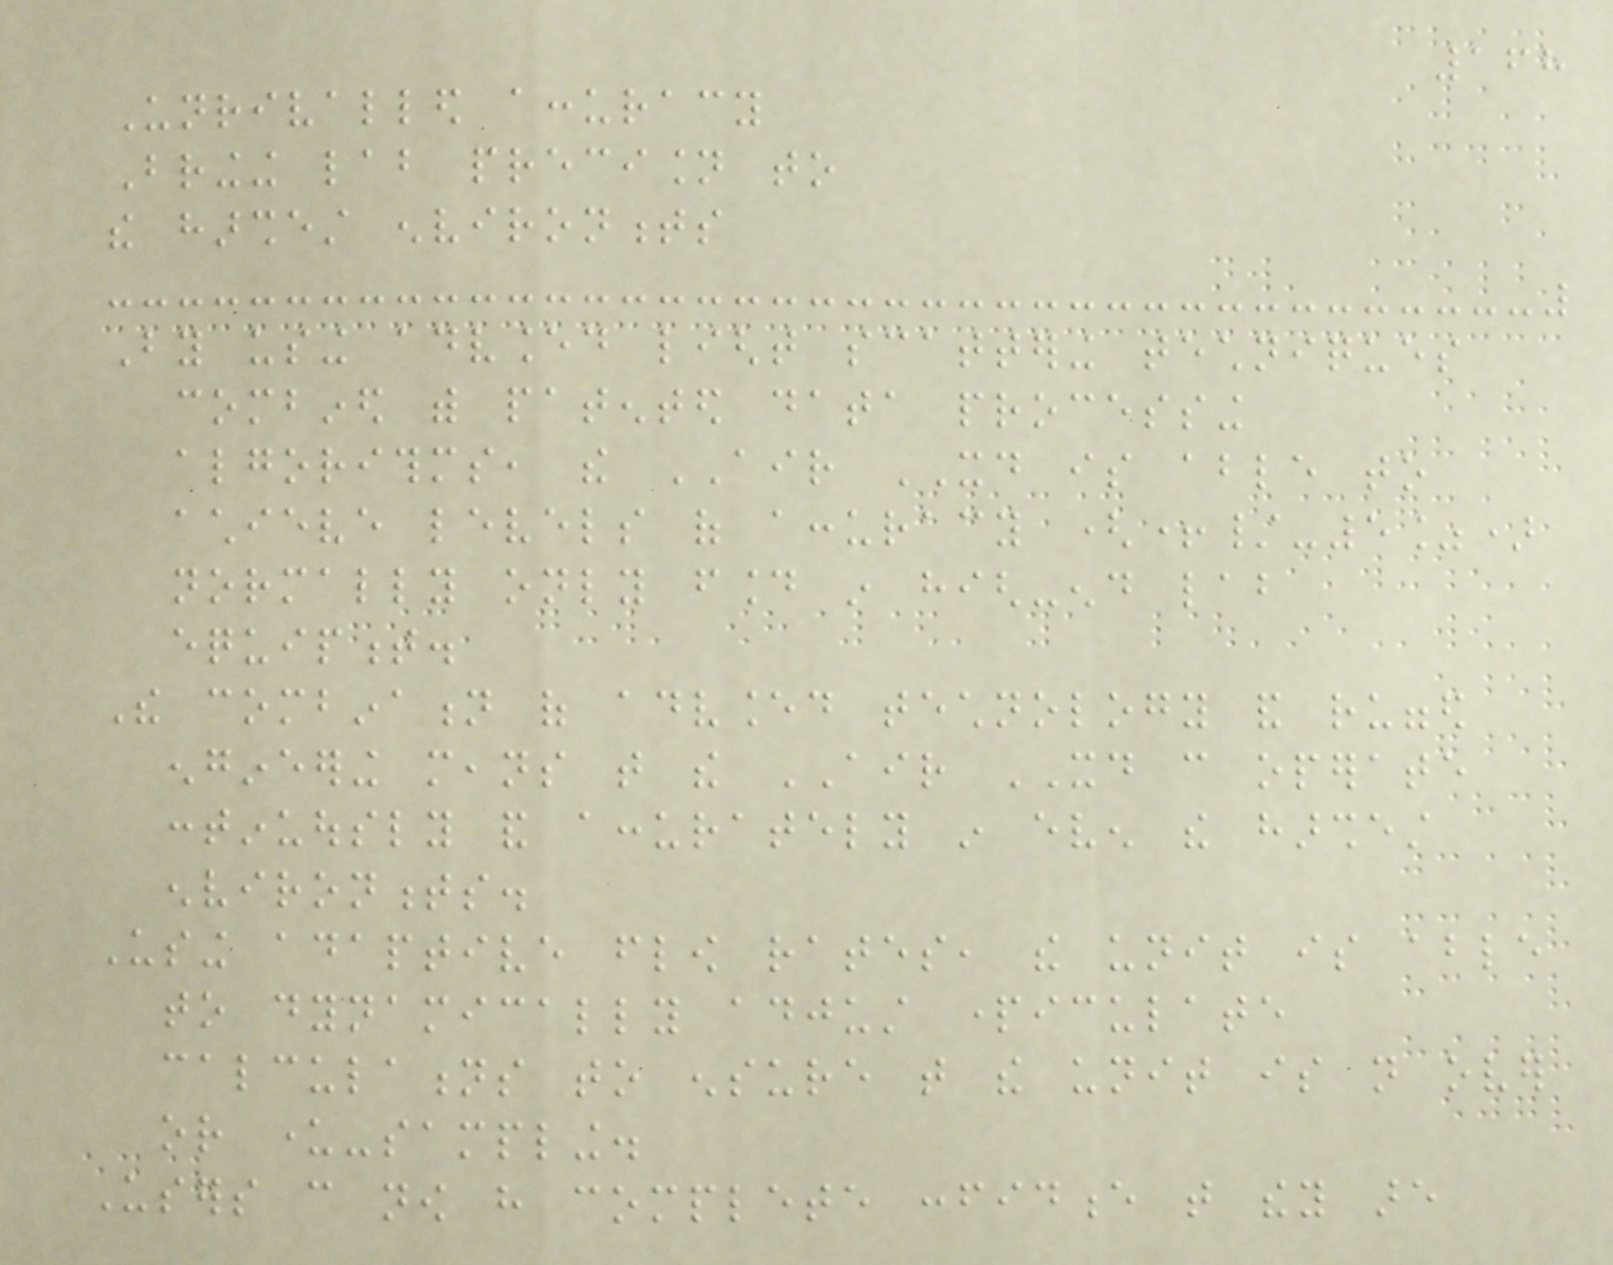168
Unrivalled accuracy
Bringing lab precision to
the harshest environments
By using advanced light scattering techniques
combined with patented data processing
algorithms, the AIR XD is able to
achieve levels of accuracy (+/-5%)
normally only found in high-end lab
equipment.
The combination of advanced technology and rugged
engineering means that the AIR XD can operate
continuously and accurately in even the harshest
environments.
Using adaptive flow rates, the unit is able
to dynamically adjust particulate
calculations to ensure that the unit is not over
or under-sampling.
Users can now have complete confidence that they are
